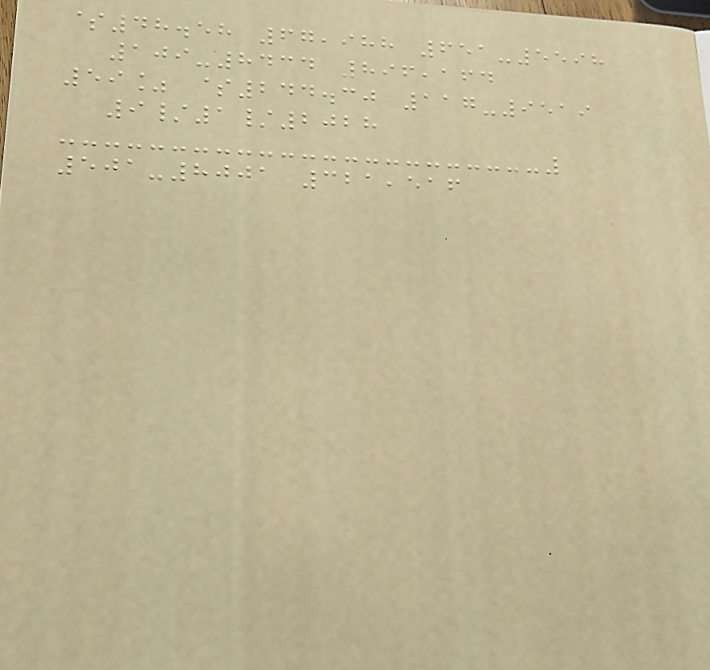$48.58 67,988 651-5598
109-8434 896,164
59% $244.30 117-9519
9/1/2028
501-8001 321,516
